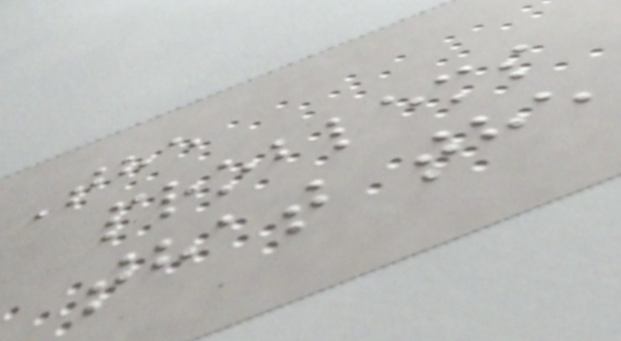The
problems
that the
